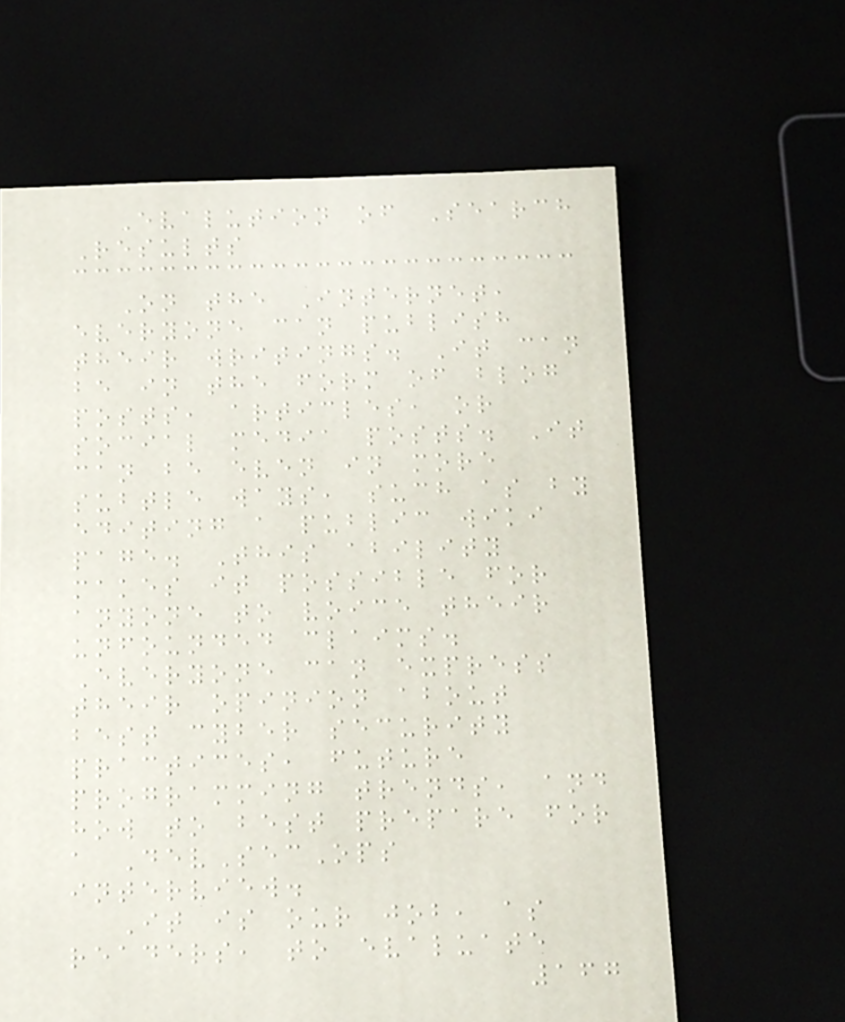Evalution of Search
Results
On the Internet,
everyone can publish
their writings. It can
be in the form of blog
posts, articles, or
social media posts. It
can be even in more
subtle ways, such as by
editing a public wiki
page. This ability
makes it possible for
anyone to voice their
unfounded claims.
Everyone can express
their opinion about
best cyber security
practices, future
programming trends, and
how to best prepare for
a DevSecOps
interview.
It is our job, as
readers, to evaluate
167
